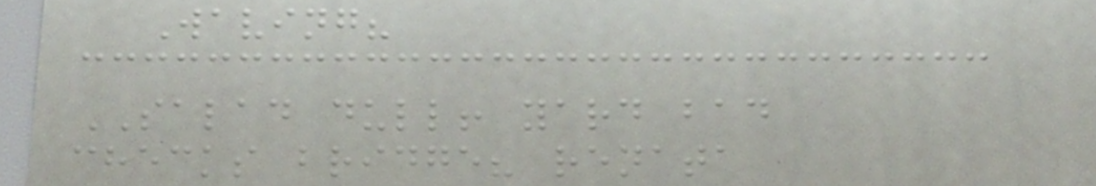Waving?
SALAD dull! yard bad
checks bridge? renata
